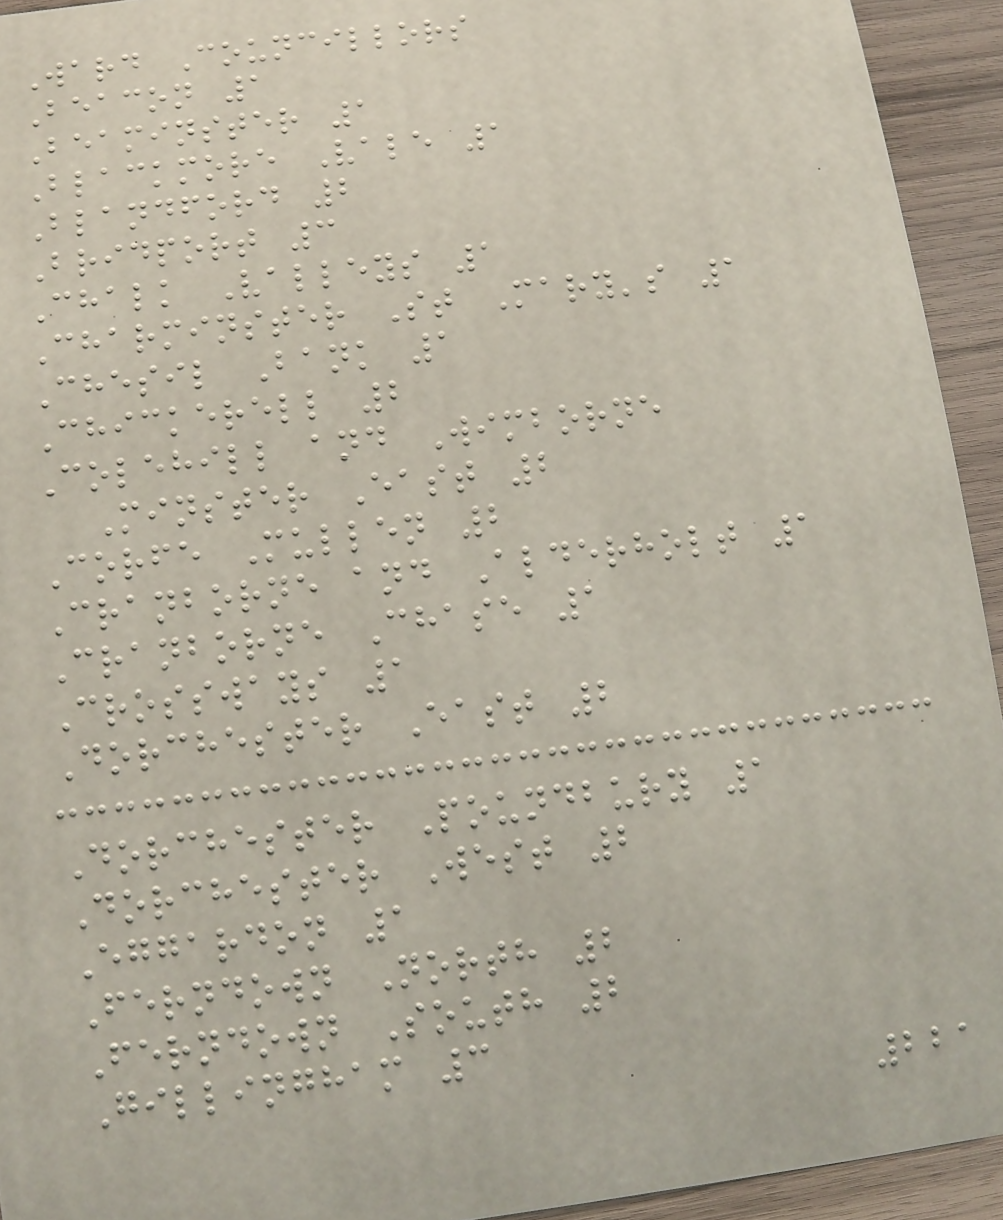Ward Councillors
Beacon 1
Beaminster 1
Blackmore Vale 1
Blandford 2
Bridport 3
Chalk Valleys 1
Charminster St Mary's 1
Chesil Bank 1
Chickerell 2
Colehill and Wimborne
Minster East 2
Corfe Mullen 2
Cranborne and Alderholt 1
Cranborne Chase 1
Crossways 1
Dorchester East 2
Dorchester Poundbury 1
Dorchester West 2
Eggardon 1
Ferndown North 2
Ferndown South 2
Gillingham 3
221
